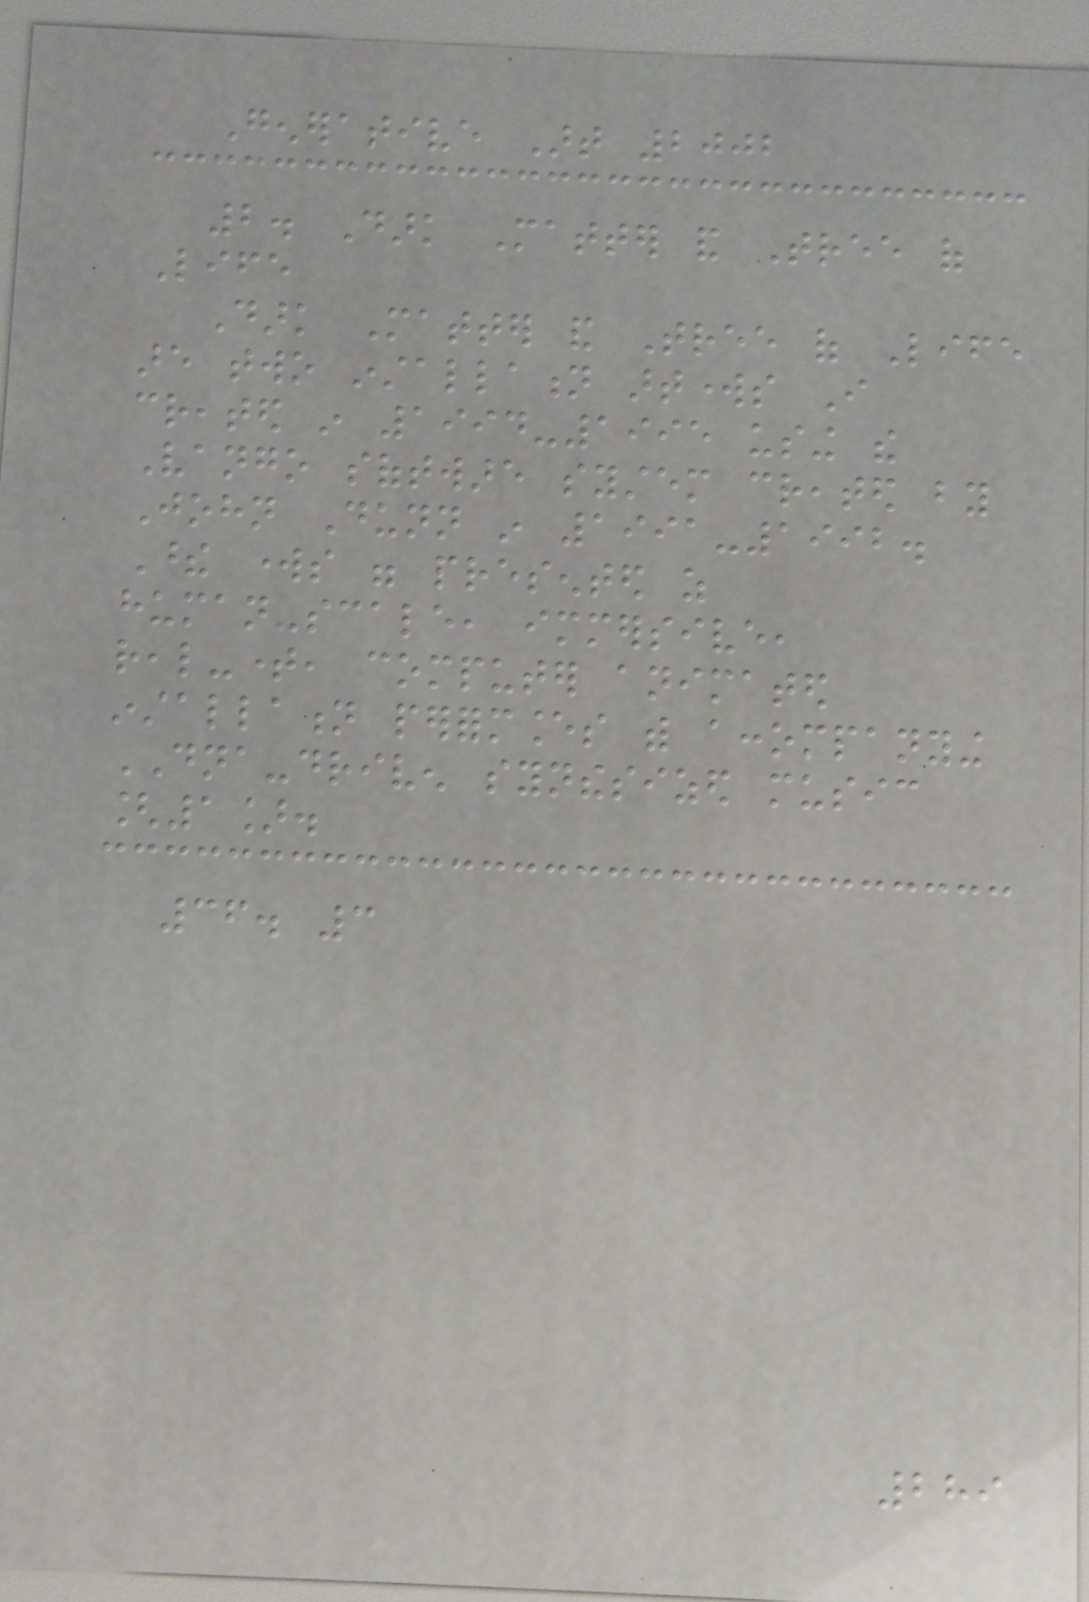Generative Art 2002
2. Dark Matter and Tree of
Life
Dark Matter and Tree of Life
are two installation artworks I
created in 1994-1995 using the
Vango software system created by
John Dunn in 1991-1992.
These works were presented as
human-scale, immersive,
real-time, computer animated
installation performances with accompanying
DNA-driven synthesized music
[1].
36. 3
289
